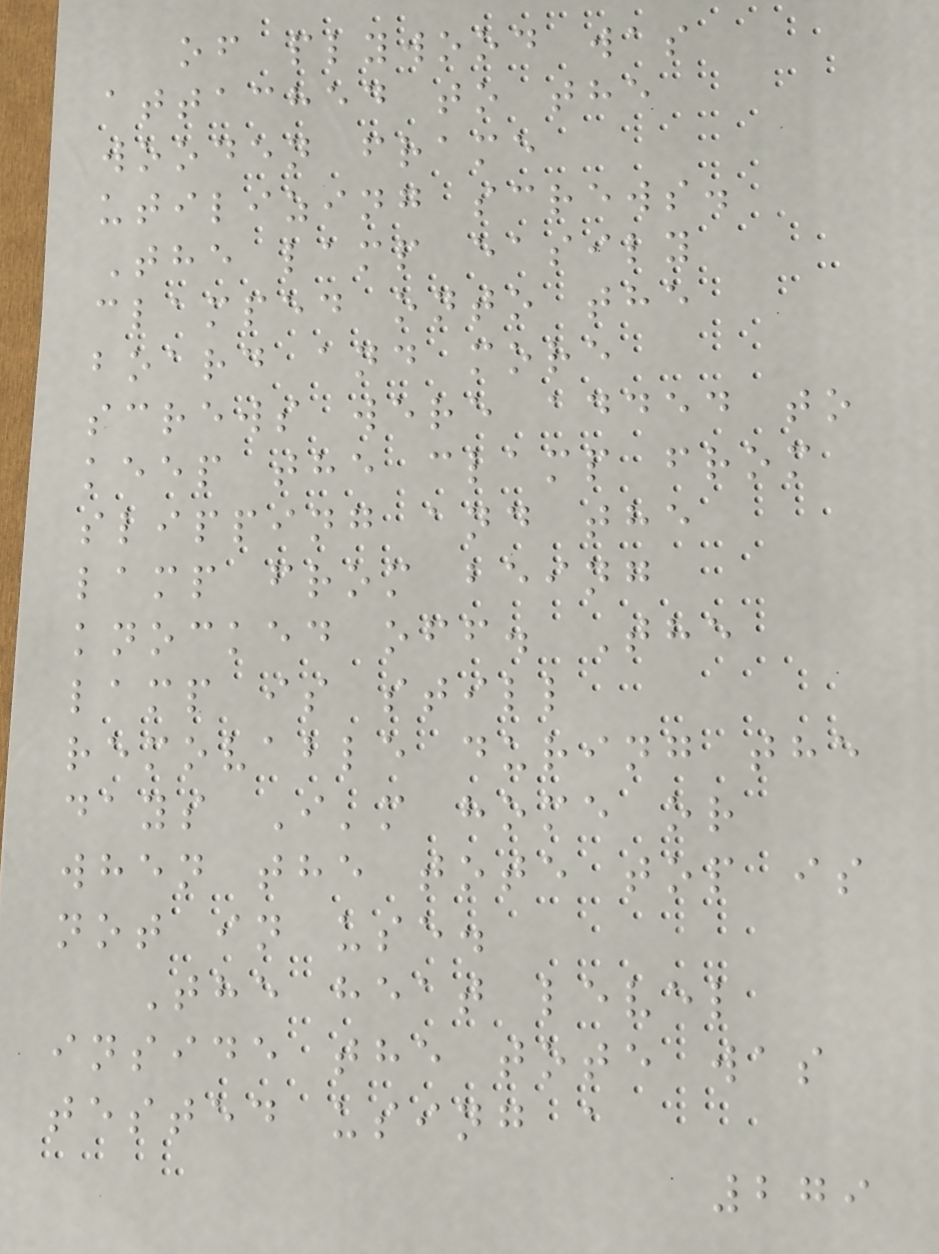of plywood was
attached to the
wooden frame
utilizing screws.
The lamp easily
clamped onto the
board and more
screws were added to
keep the clamp from
slipping and the
lamp from being
knocked off. The
lamp is still
removable during the
days I'm home or
when the tote top is
not in use.
The heat level
inside the tote was
tested using a
279
